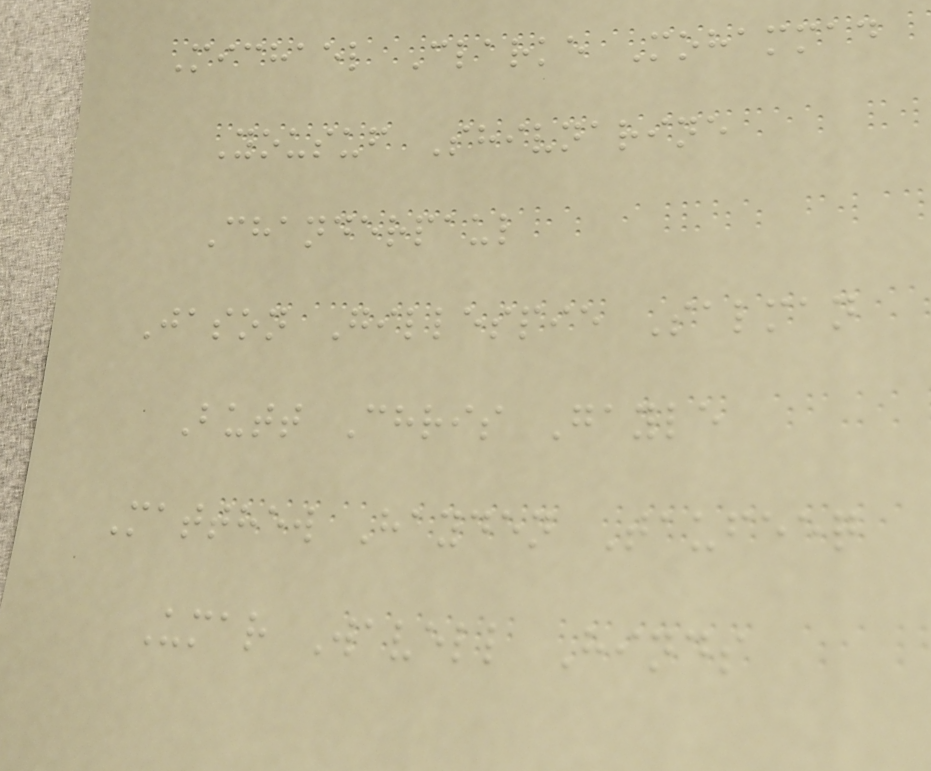Michael Clarke Mohammad
Yousuf Shivnarine
Chanderpaul
Jason Gillespie Salman
Butt Chris Gayle
Matthew Hayden Taufeeq
Umar Wavell Hinds
